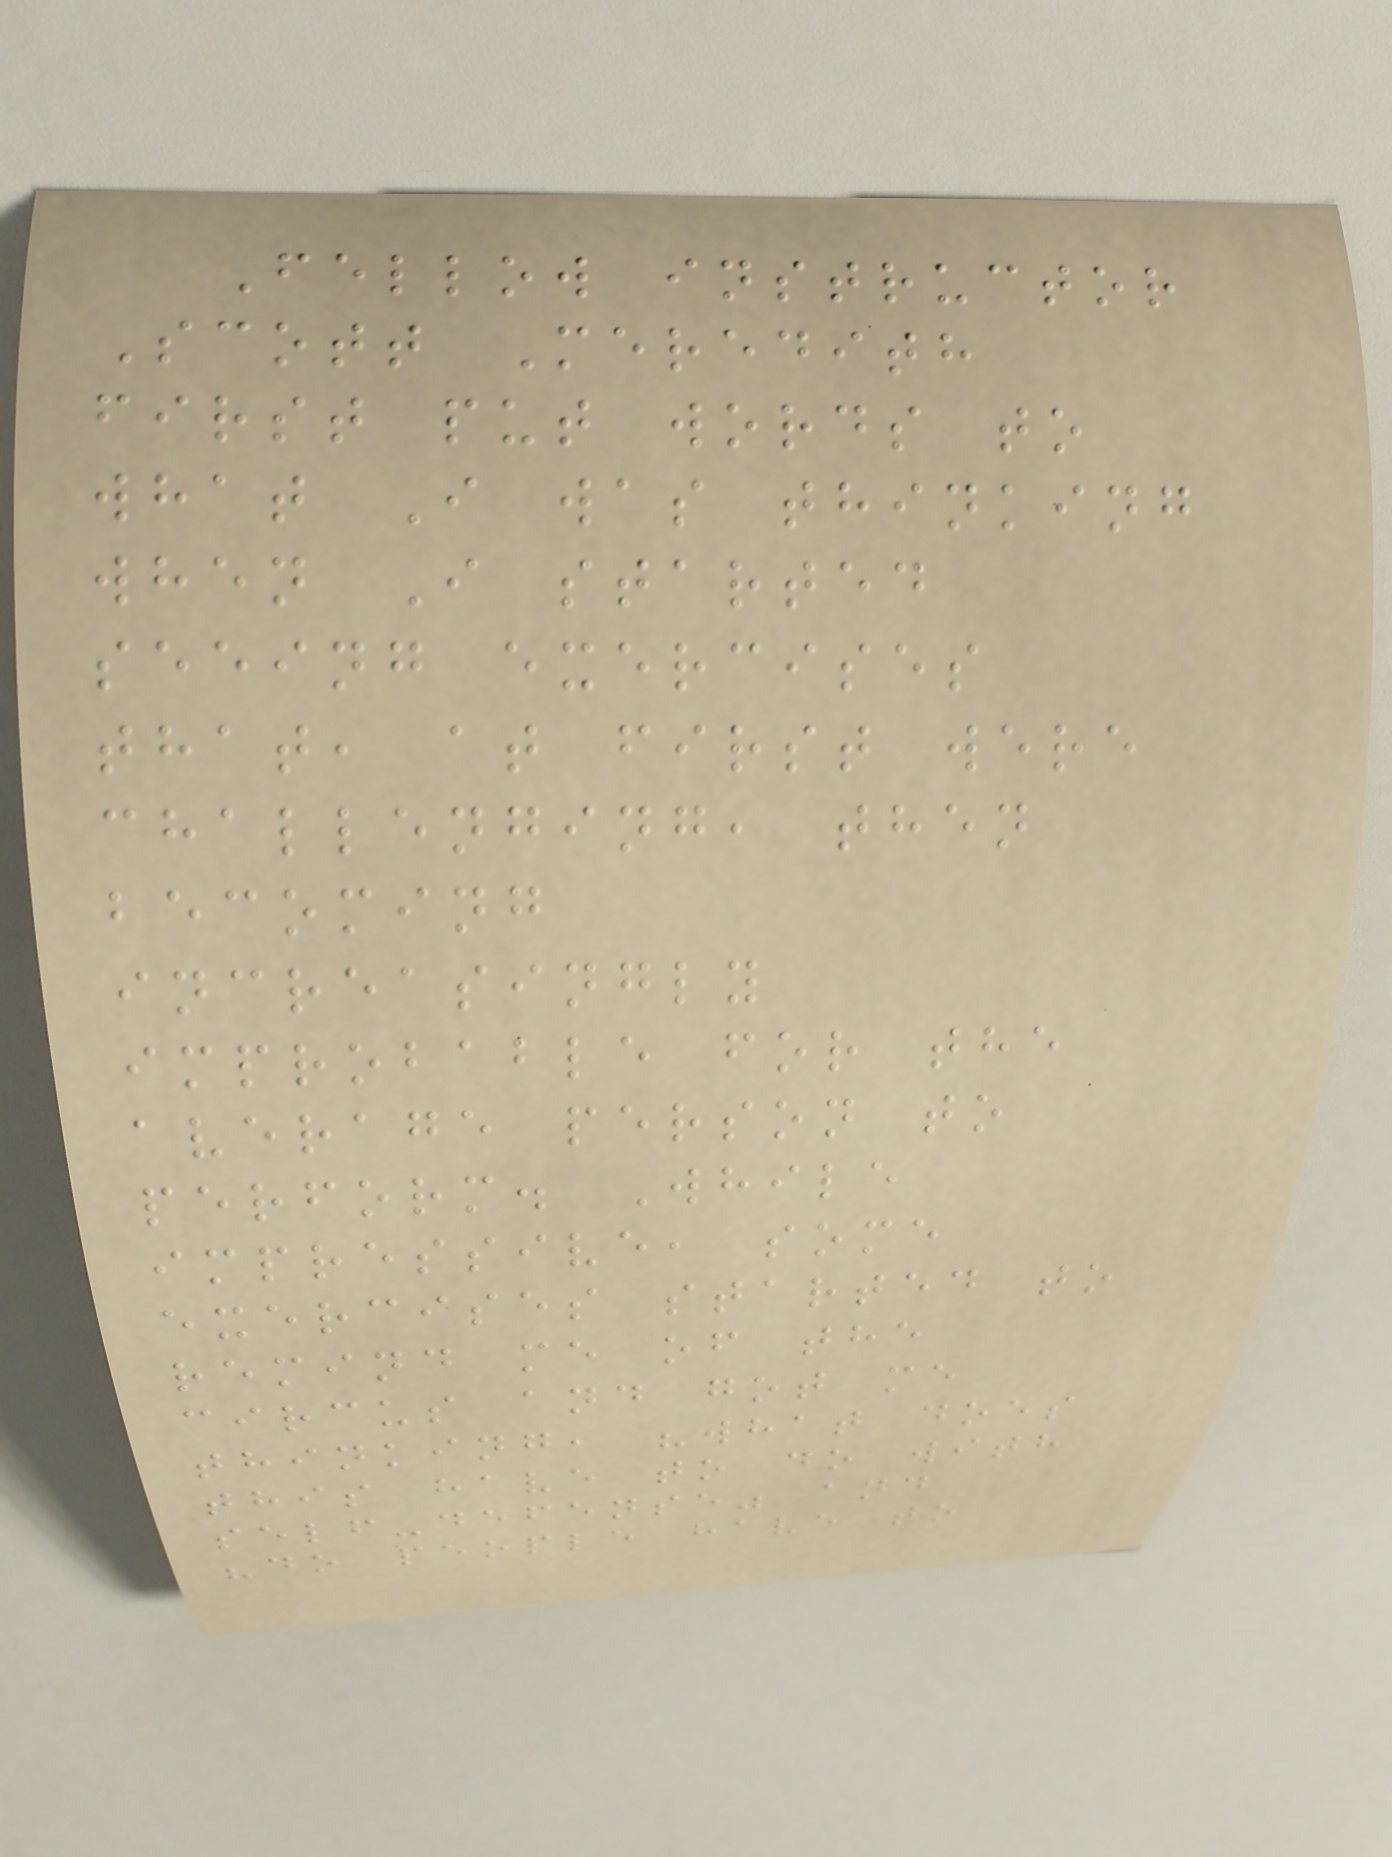Fellow instructor
Scott Meredith
first put words to
what I was thinking
when I started
seeing exercises
that, at first were
challenging, then
becoming
increasingly
improbable for the
average person to
perform. While
impressive, some
exercises started to
remind me of the
circus and got me
thinking, "what does
this have to do with
self-defense" and
"do people have to
